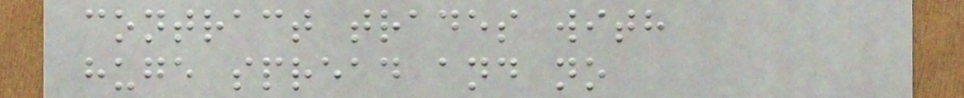contract trades with
huge spread and no
